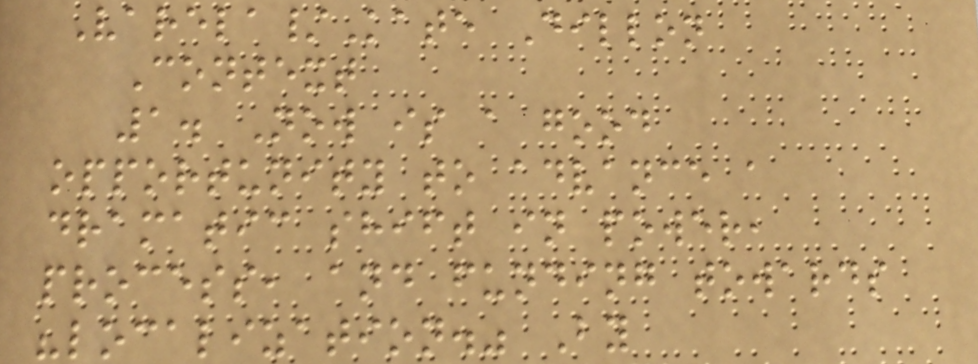Varela/Kate Dillon
Context
1. Now is a good
opportunity to advance a
dramatic shift in power,
process, and funding towards
"localization." By
